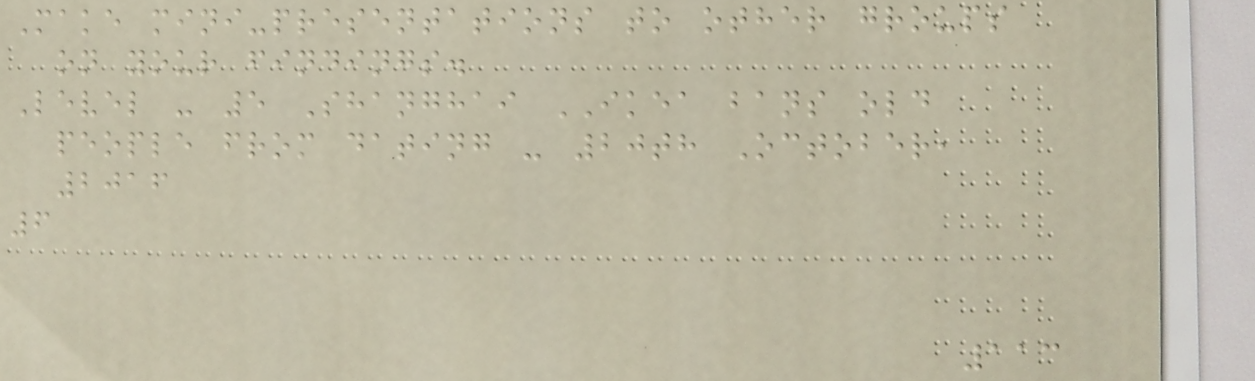Make mini-presentations to other groups
on your findings.
Level - 5 Shanghai IKEA bans old
people from dating - 20th October,
2016
6
113
